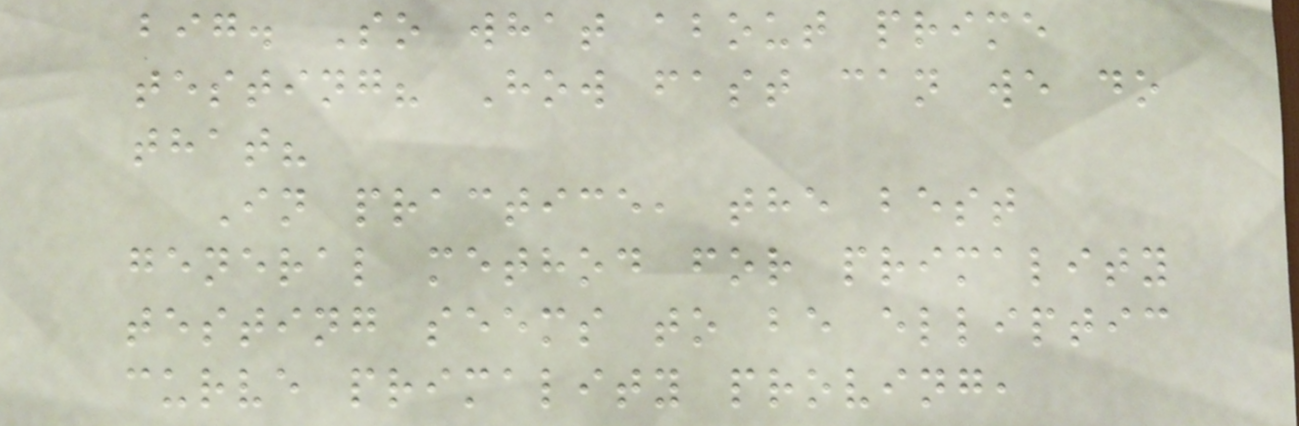big. So what about prime
testing? How fast can we do
that?
In practice, the best
general method for primality
testing seems to be elliptic
curve primality proving,
